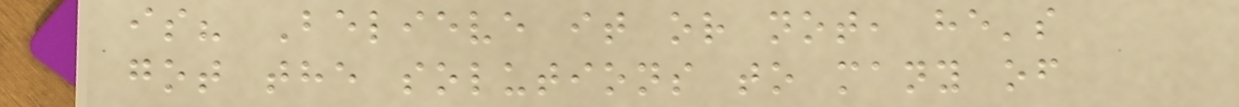is? Believe it or not, he's
got the solutions to many of
